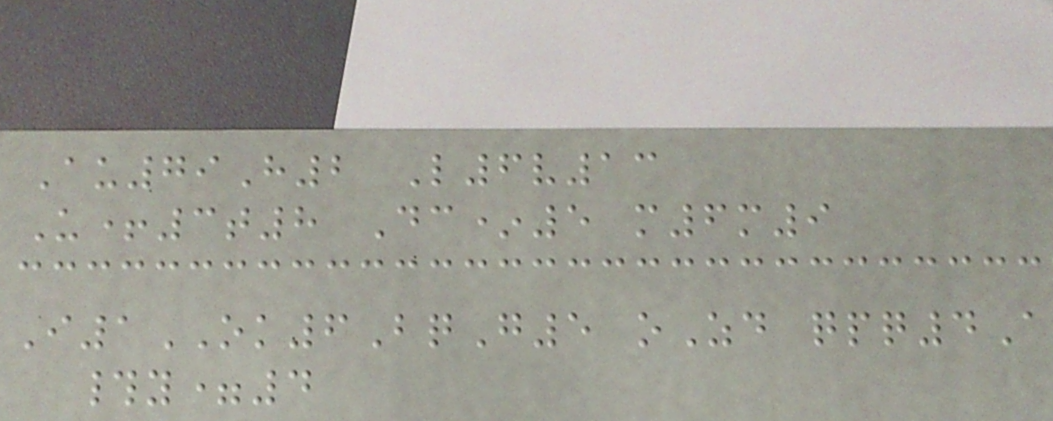Au79H2 L6v13
U+3t8 Dc*5 m6m9
I1OK6BqG5 oZd qpq4A
#y=4
